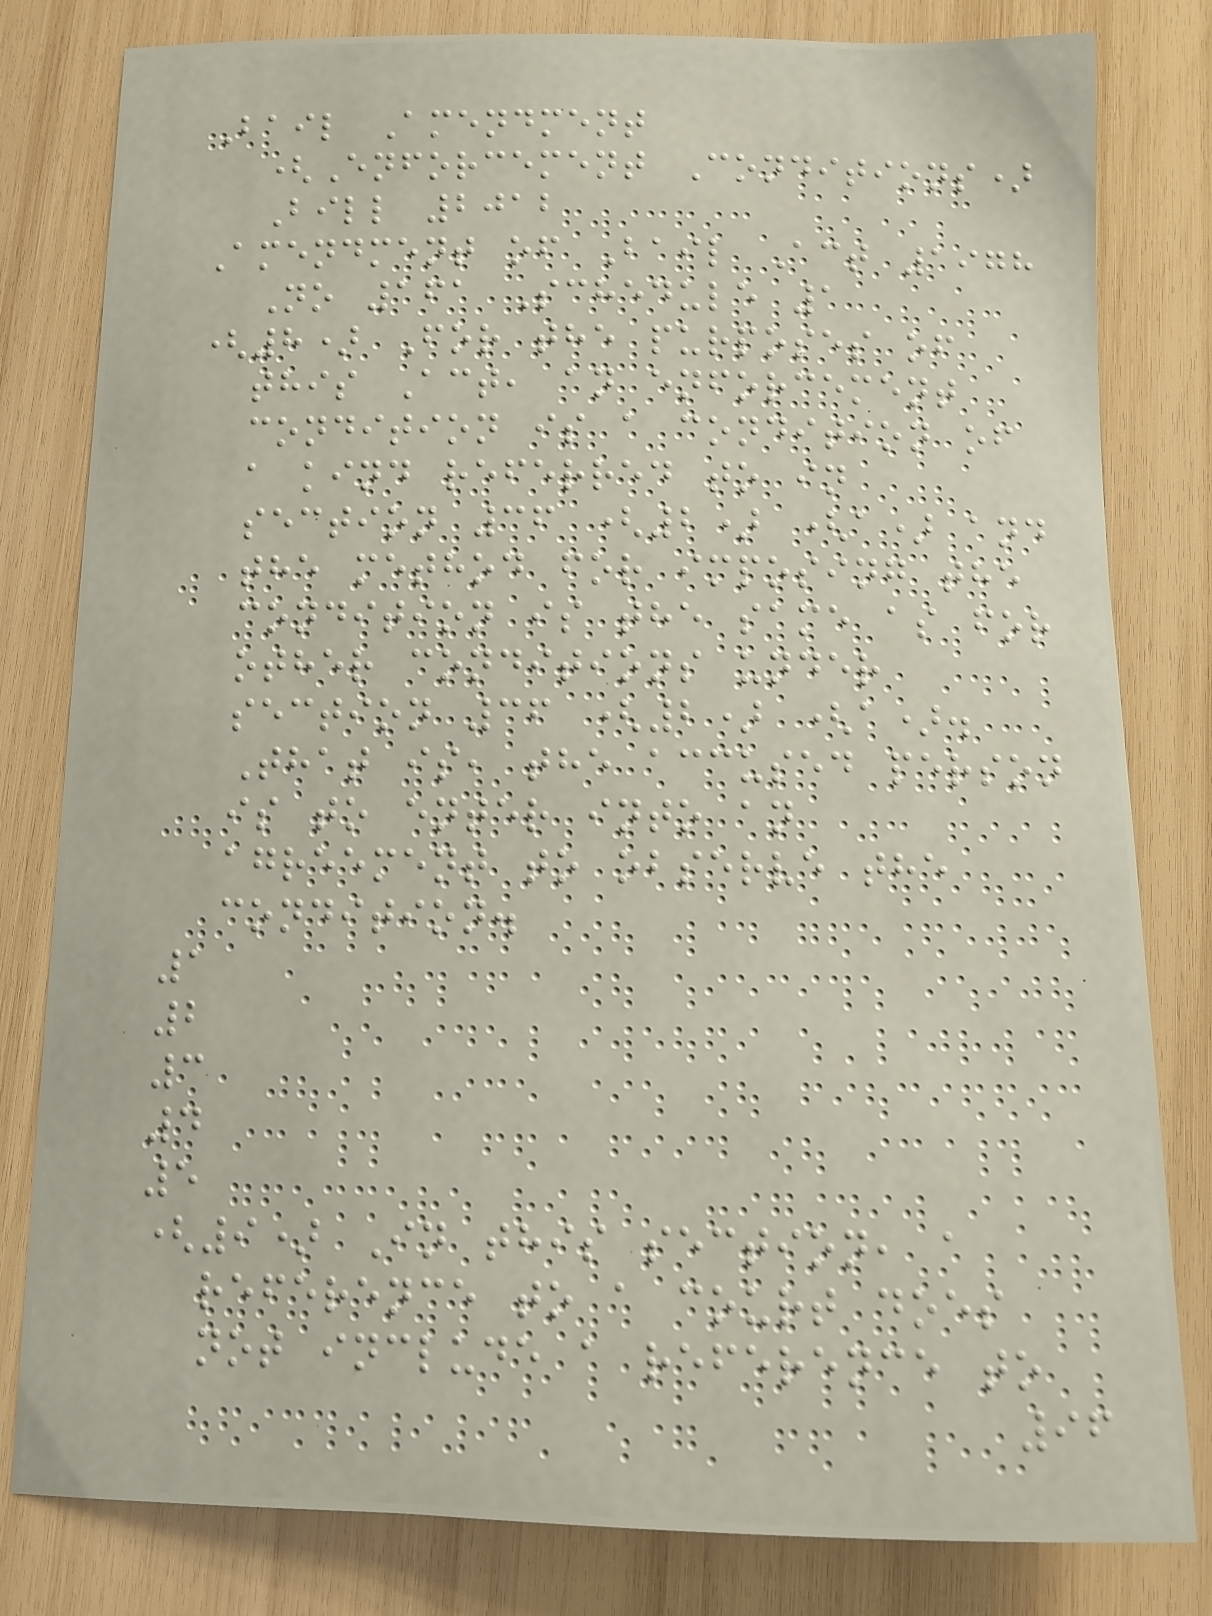Bail Amendment
(Enforcement Conditions)
Bill 2012
Amendment of Bail Act 1978
No 161 Schedule 1
(8) For the purposes of
this Act, an enforcement
condition is a condition of
a kind referred to in
section 36 (2) (a) and
the method for imposing the
condition is the same as for
other conditions under
section 36 (2) (a).
That is, the accused person
is to enter into an
agreement to observe the
condition.
1
2
3
4
5
(9) In this section, a
reference to a court does
not include a reference to
96
